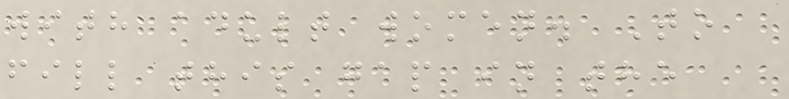with adult women. To
fill this gap in the
